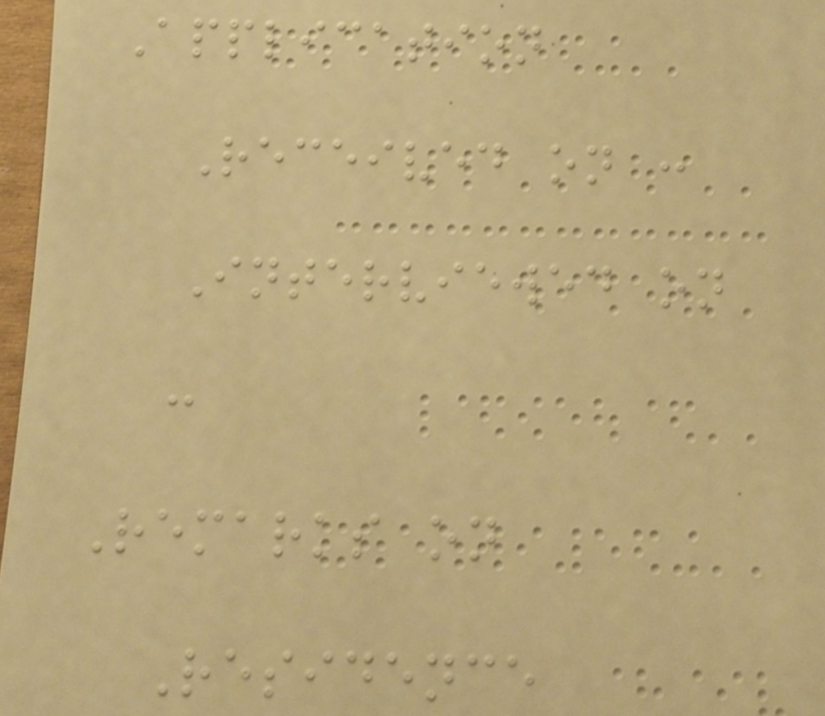Application
Received on :
Interviewed on
:
Remarks on
Residence
